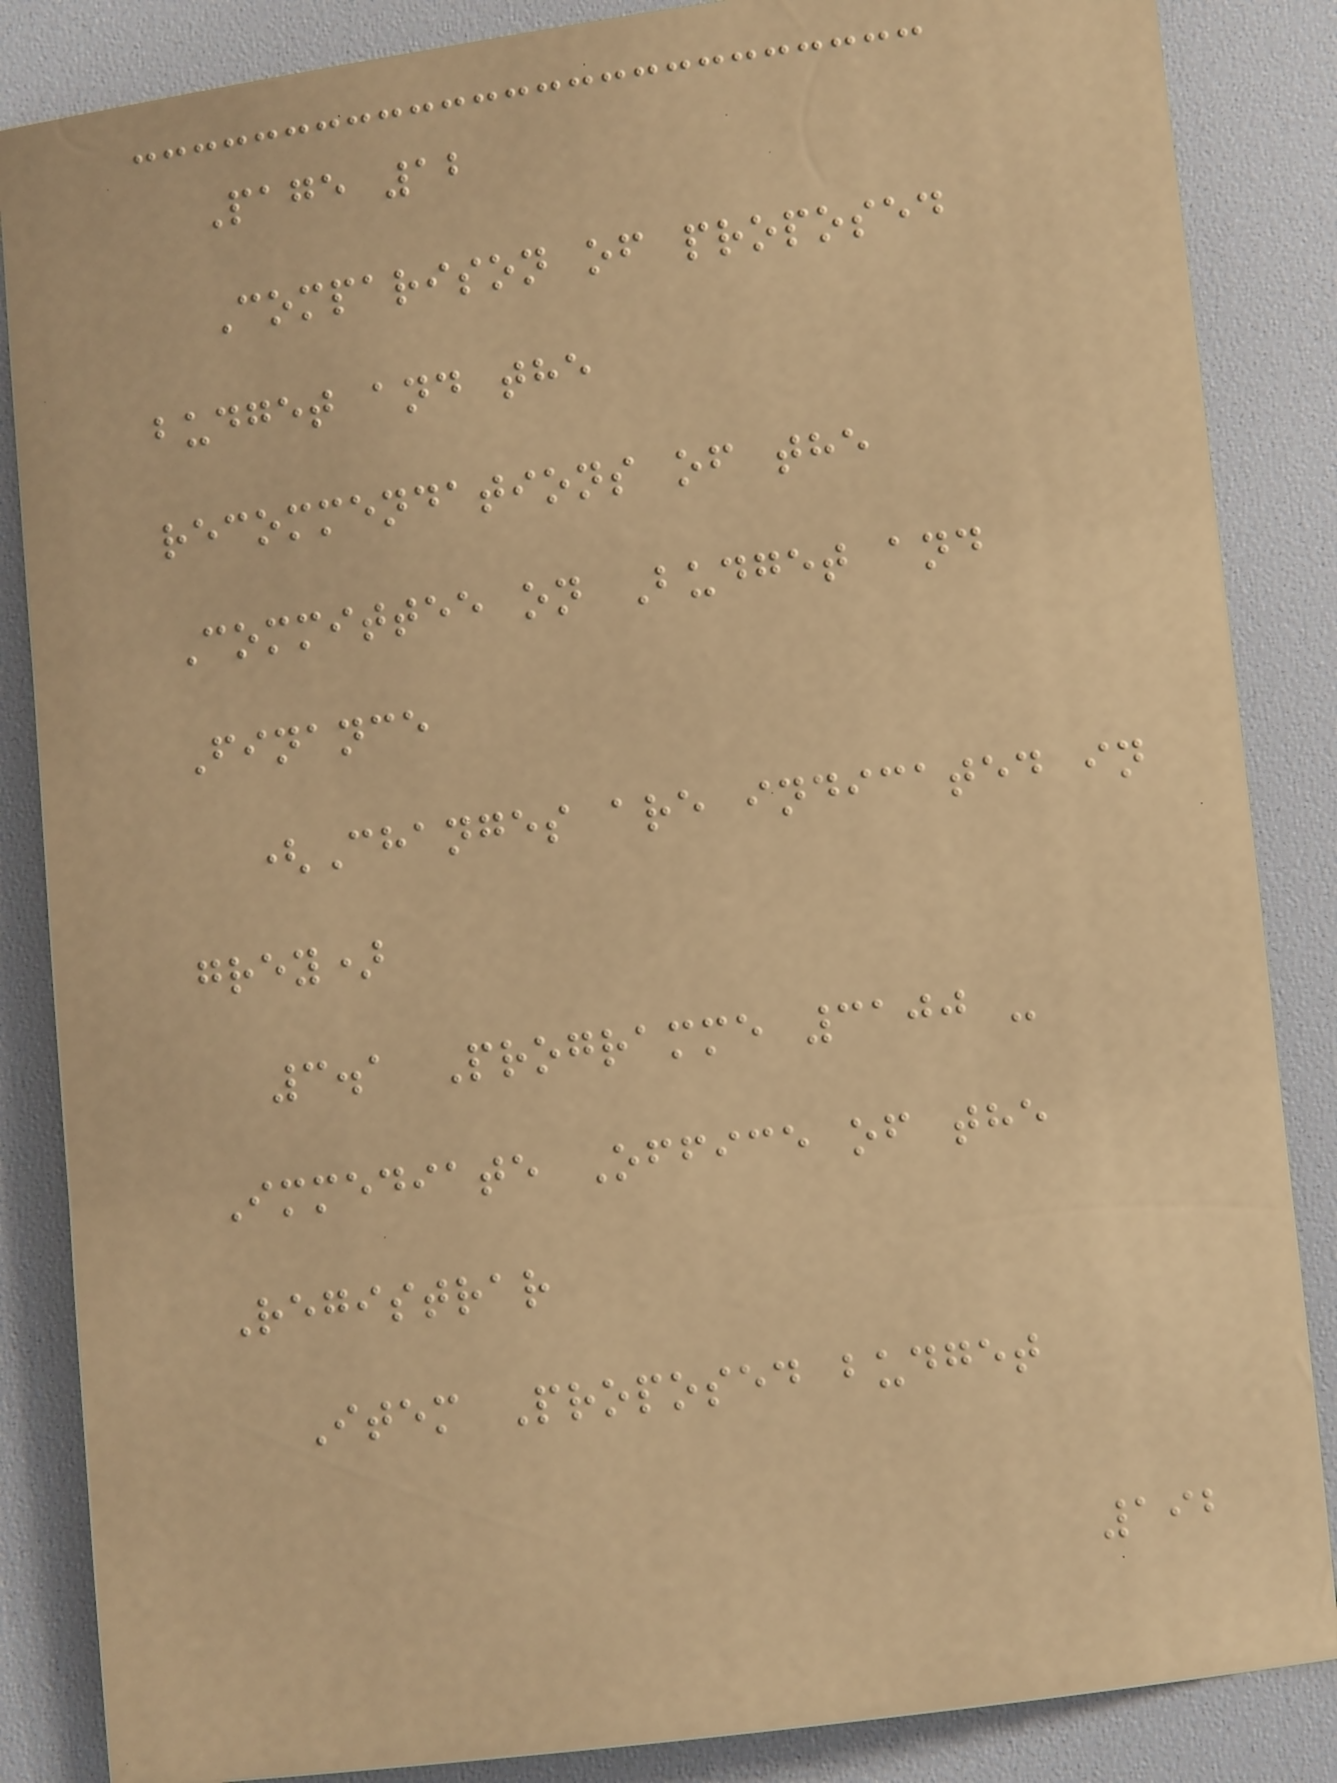Page 12
Comparison of proposed
budget and the
recommendations of the
Committee on Budget and
Finance
(Changes are indicated in
grey)
3.1 Programme 3100 -
Immediate Office of the
Registrar
Item Proposed budget
192
